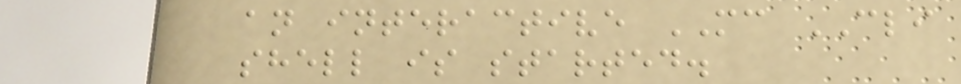an interactive MC CLI
shell is started.
